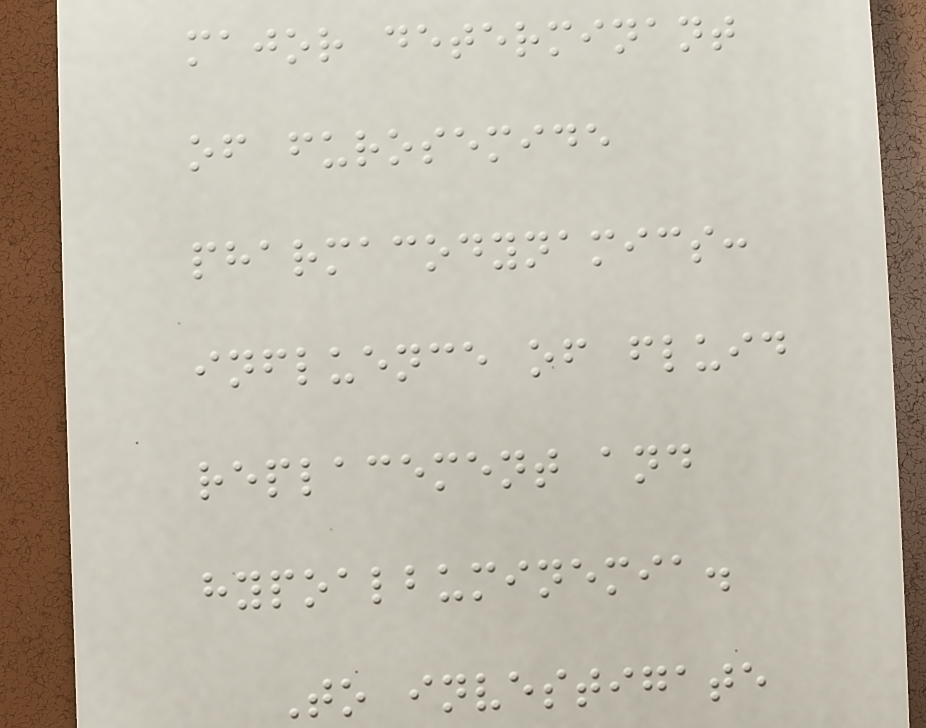major determinant
of furosemide
pharmacodynamics:
influence of fluid
replacement and
hypoalbuminemia.
To investigate
